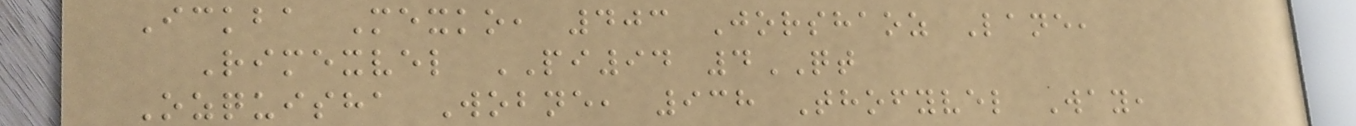Ickba Mexko, 403 Jorshaoz Lane,
Rimexvel PI94 4QT
Ozquisha Wobne, 938 Thofyvel Way,
